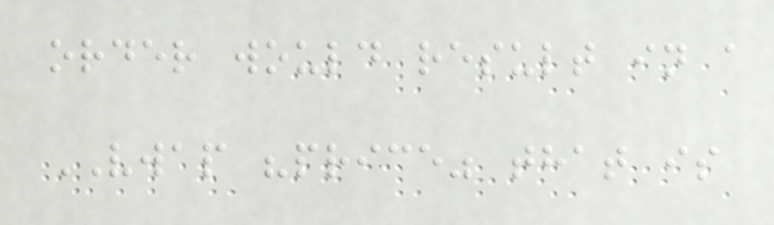order would result in a
VWAP "price" that is
